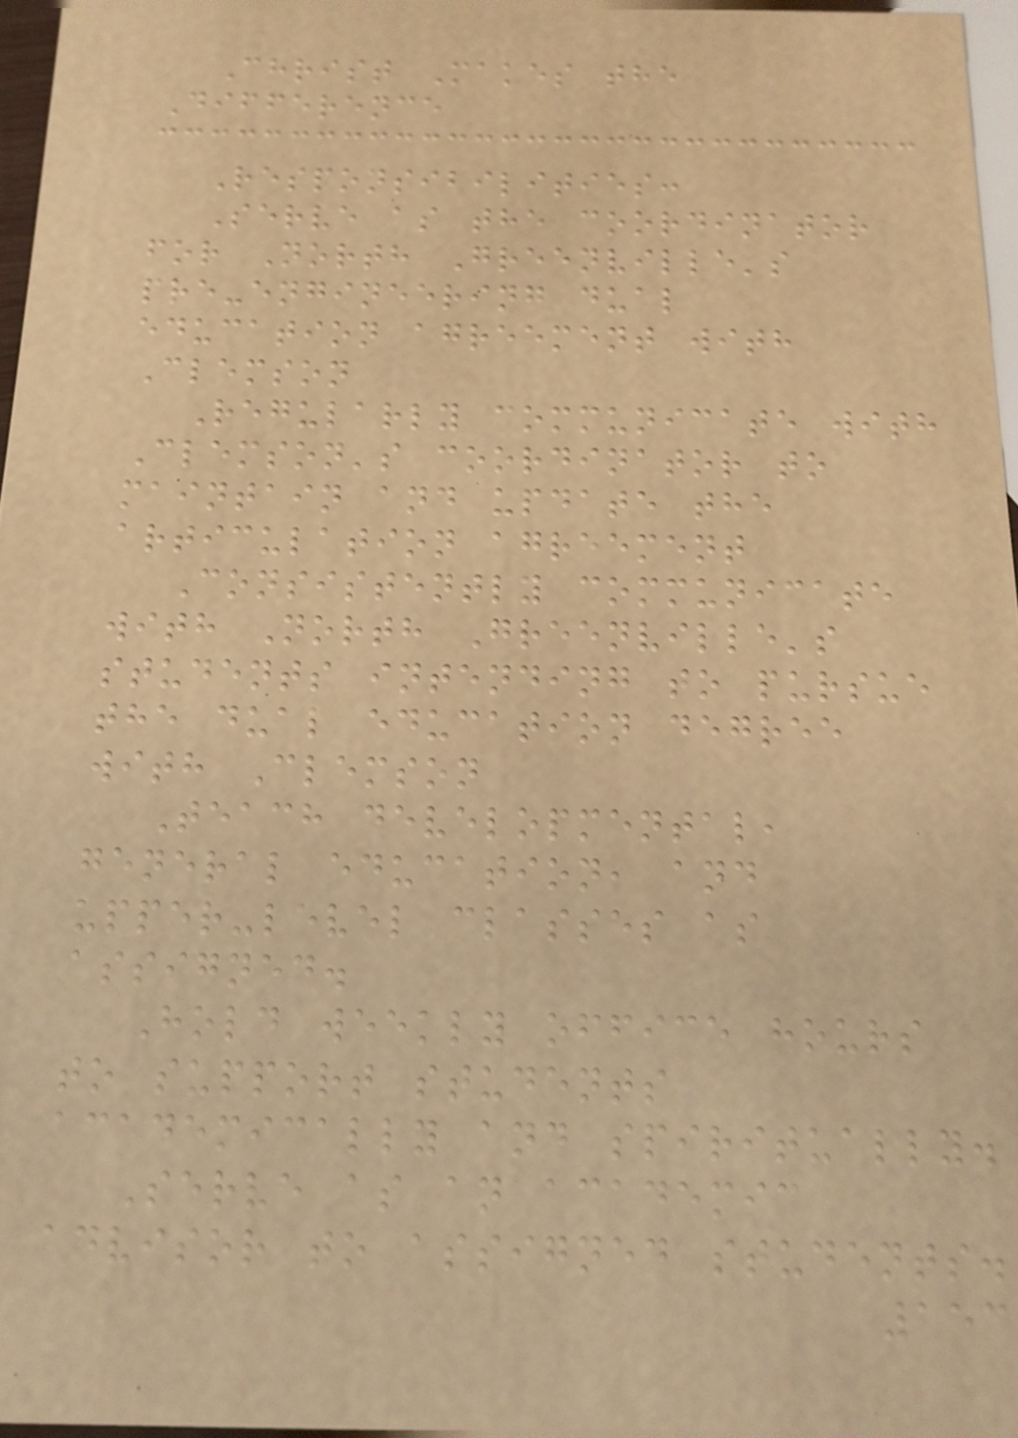Christ Makes the
Difference
Responsibilities:
Serve as the coordinator
for North Greenville's
pre-engineering dual
education agreement with
Clemson
Regularly communicate with
Clemson's coordinator to
maintain and update the
articulation agreement
Consistently communicate
with North Greenville's
students intending to pursue
the dual education degree
with Clemson
Teach developmental,
general education, and
upper-level classes as
assigned.
Hold weekly office hours
to support students
academically and spiritually.
Serve as an academic
advisor to assigned students.
153
